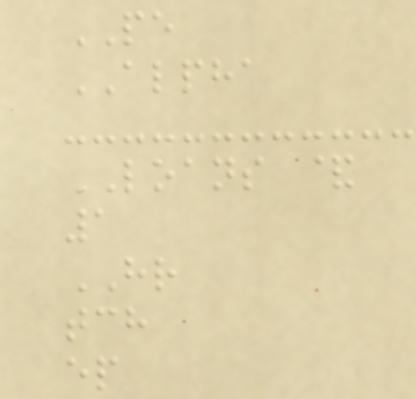PE
ALPHA
LOANS &
1
HR
tch
ep
